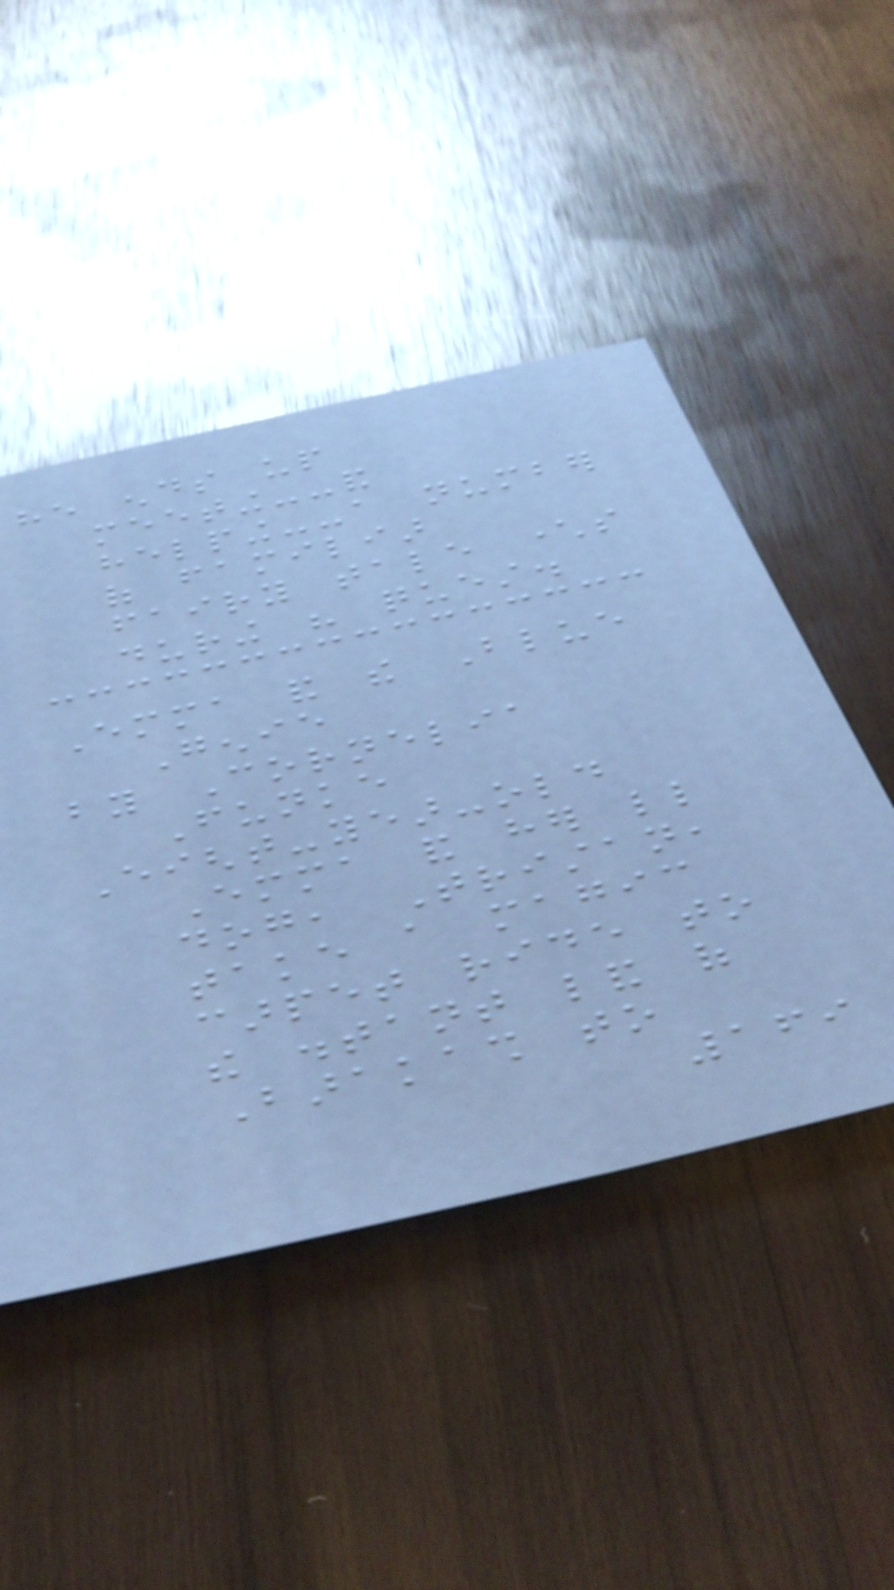he ends up
meeting--and
helping--a number
of familiar
fairy tale characters
during his quest.
Emma and the Blue
Genie
by Cornelia
Funke
Eight-year-old
Emma and her little
dog, Tristan,
take a magic
carpet ride to
the distant land of
Barakash to
169
